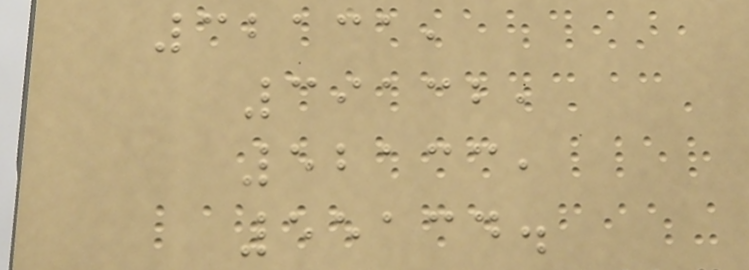32131,
39132,
52133,
55134.
